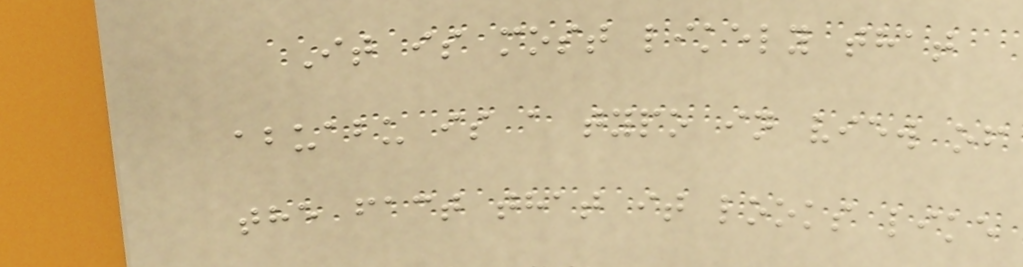It is most likely that
abuabu is a typo in view of
the fact that it looks like
